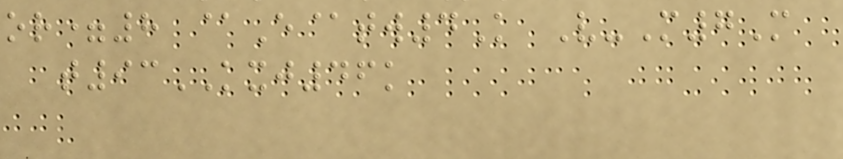or=8 @E@tw4K V-M7M
t93KXJ46k
